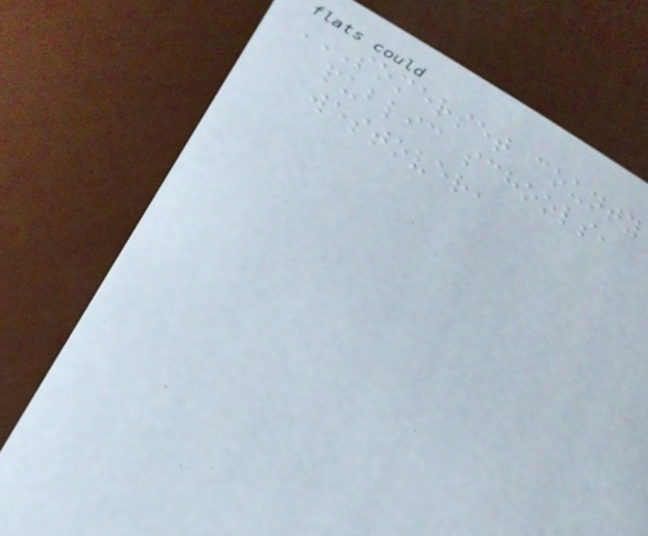SOMERSET COUNTY
PUBLIC SCHOOLS,
WESTOVER,
